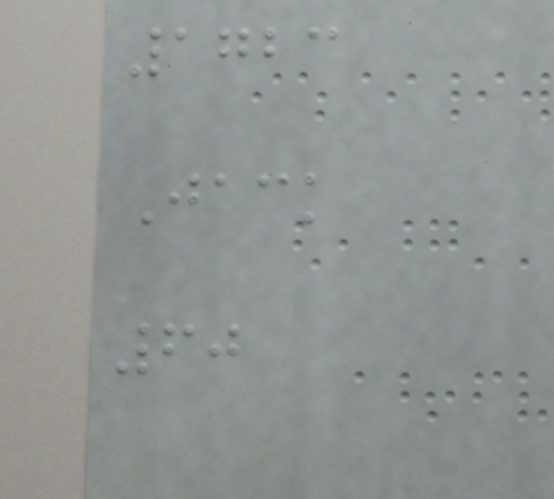1723
Jack
60
